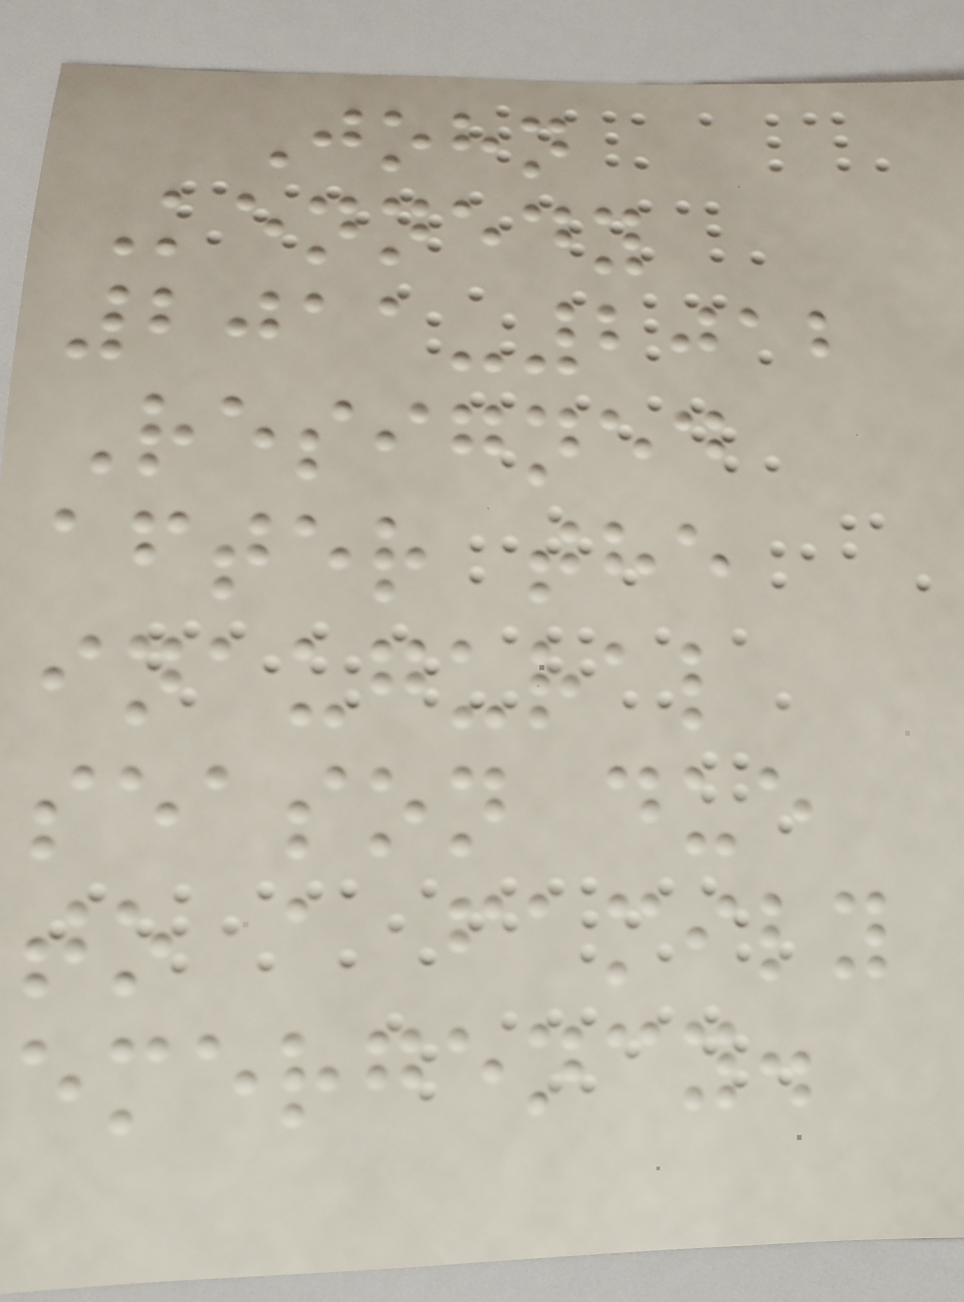John
Kennedy
2011-2012
Resigned
after the
inaugural
season due
to a family
emergency.
